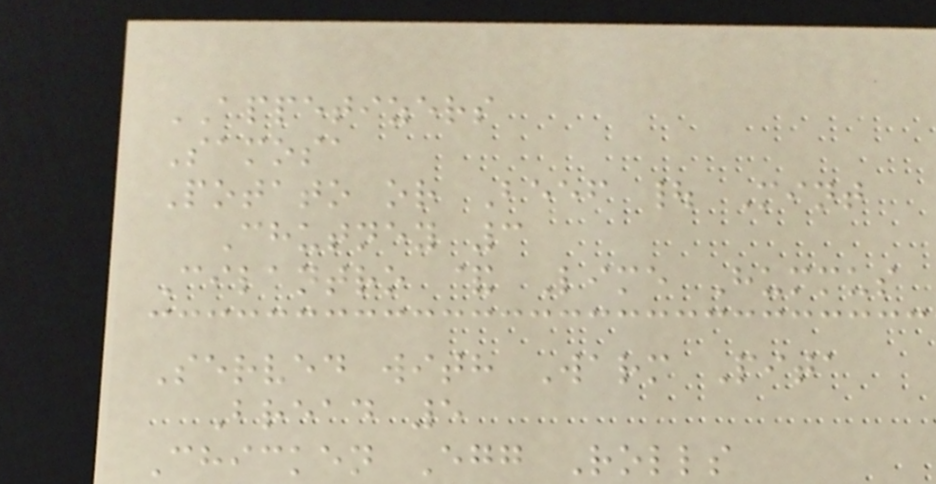APPETIZERS
Samosa
Potato or Beef | Mint
Chutney 3
Cilantro & Lime Hummus
Served with Warm Pita
Bread 5
Chicken Egg Rolls
